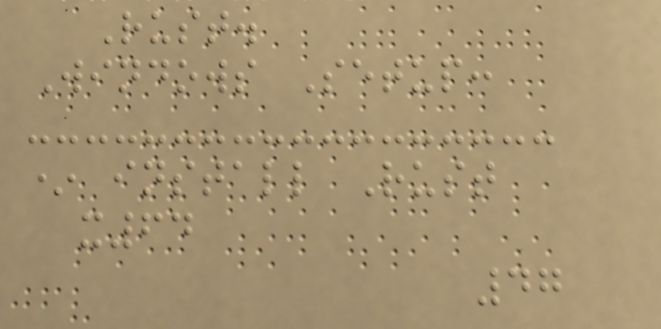Rust.
Windows Setup:
* install Rust
x64
47
